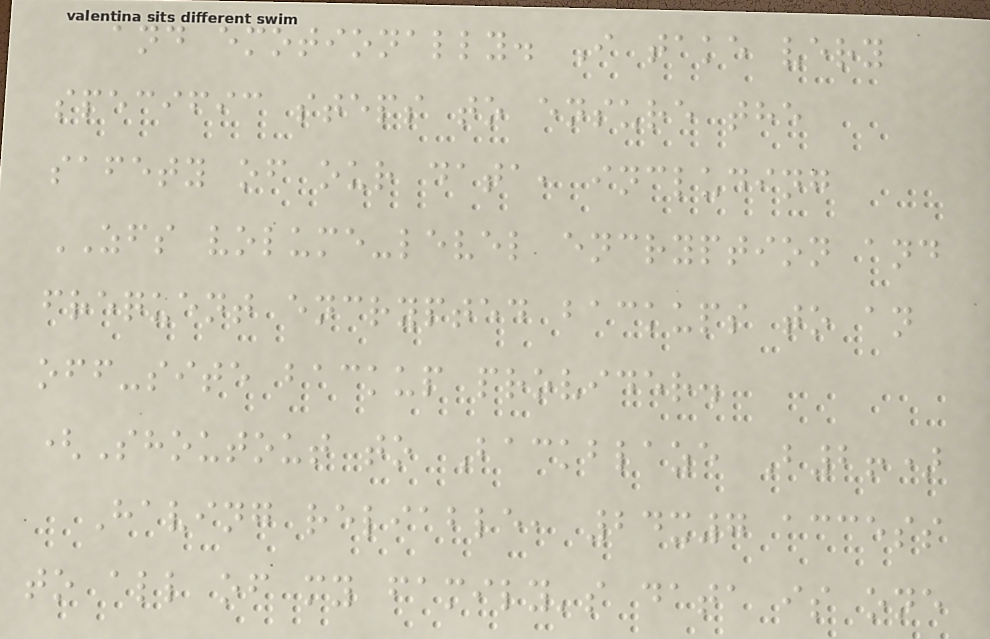and emotionally. I take very
specific steps to ensure the
safety of our data, including
ZFS volume-level encryption and
frequent encrypted backups to an
off-site backup provider.
(Shoutout to Backblaze B2!)
Having reliable, 24x7 access
to all of my family's data is one
